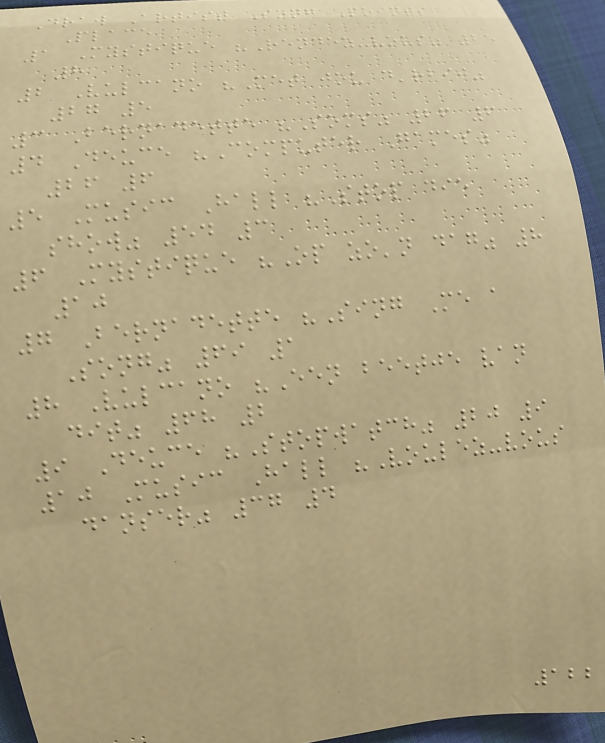Draw Artist Song Points
Place
1 Mystique "Rendez-vous" 25
8
2 Vulcano "Met jou d'rbij"
27 5
3 Bernadette "Soms" 26 6
4 Deuce "Computer Games"
26 6
5 Music Hall "Stop die
show" 54 3
6 Mystique "Op zo'n dag" 8
10
7 Bernadette "Sing Me a
Song" 69 1
8 Vulcano "Een beetje van
dit" 68 2
9 Deuce "Stopwatch" 20 9
10 Music Hall "Voulez-vous
danser" 37 4
122
